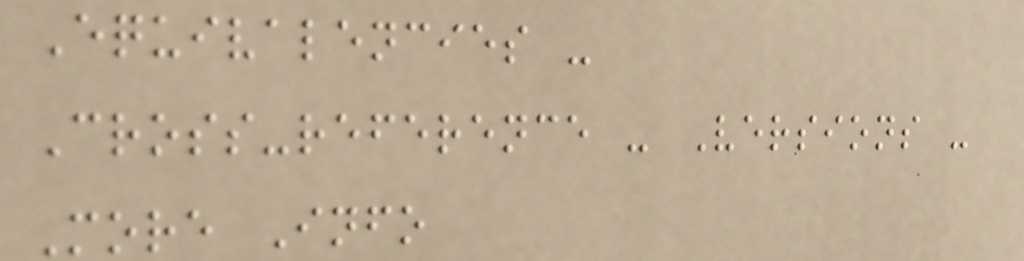Equivalencies -
Cross-reference - Versions -
More Info
